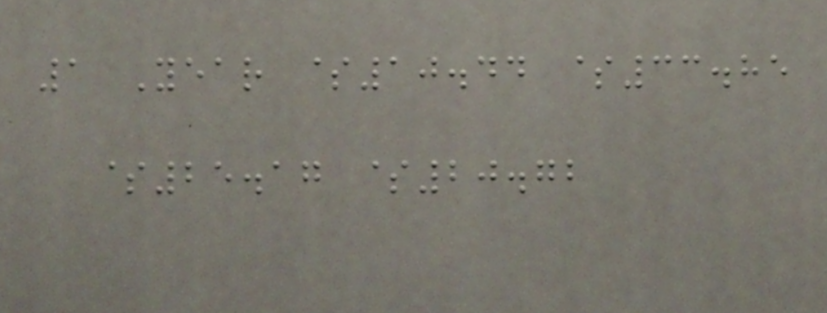1 Year $10.44 $33.85
$25.17 $20.72
